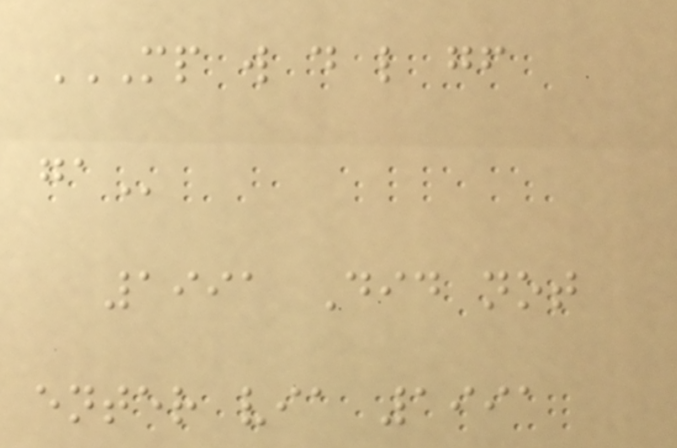MP W D L GF
GA
1991 Did not
enter via 1991
